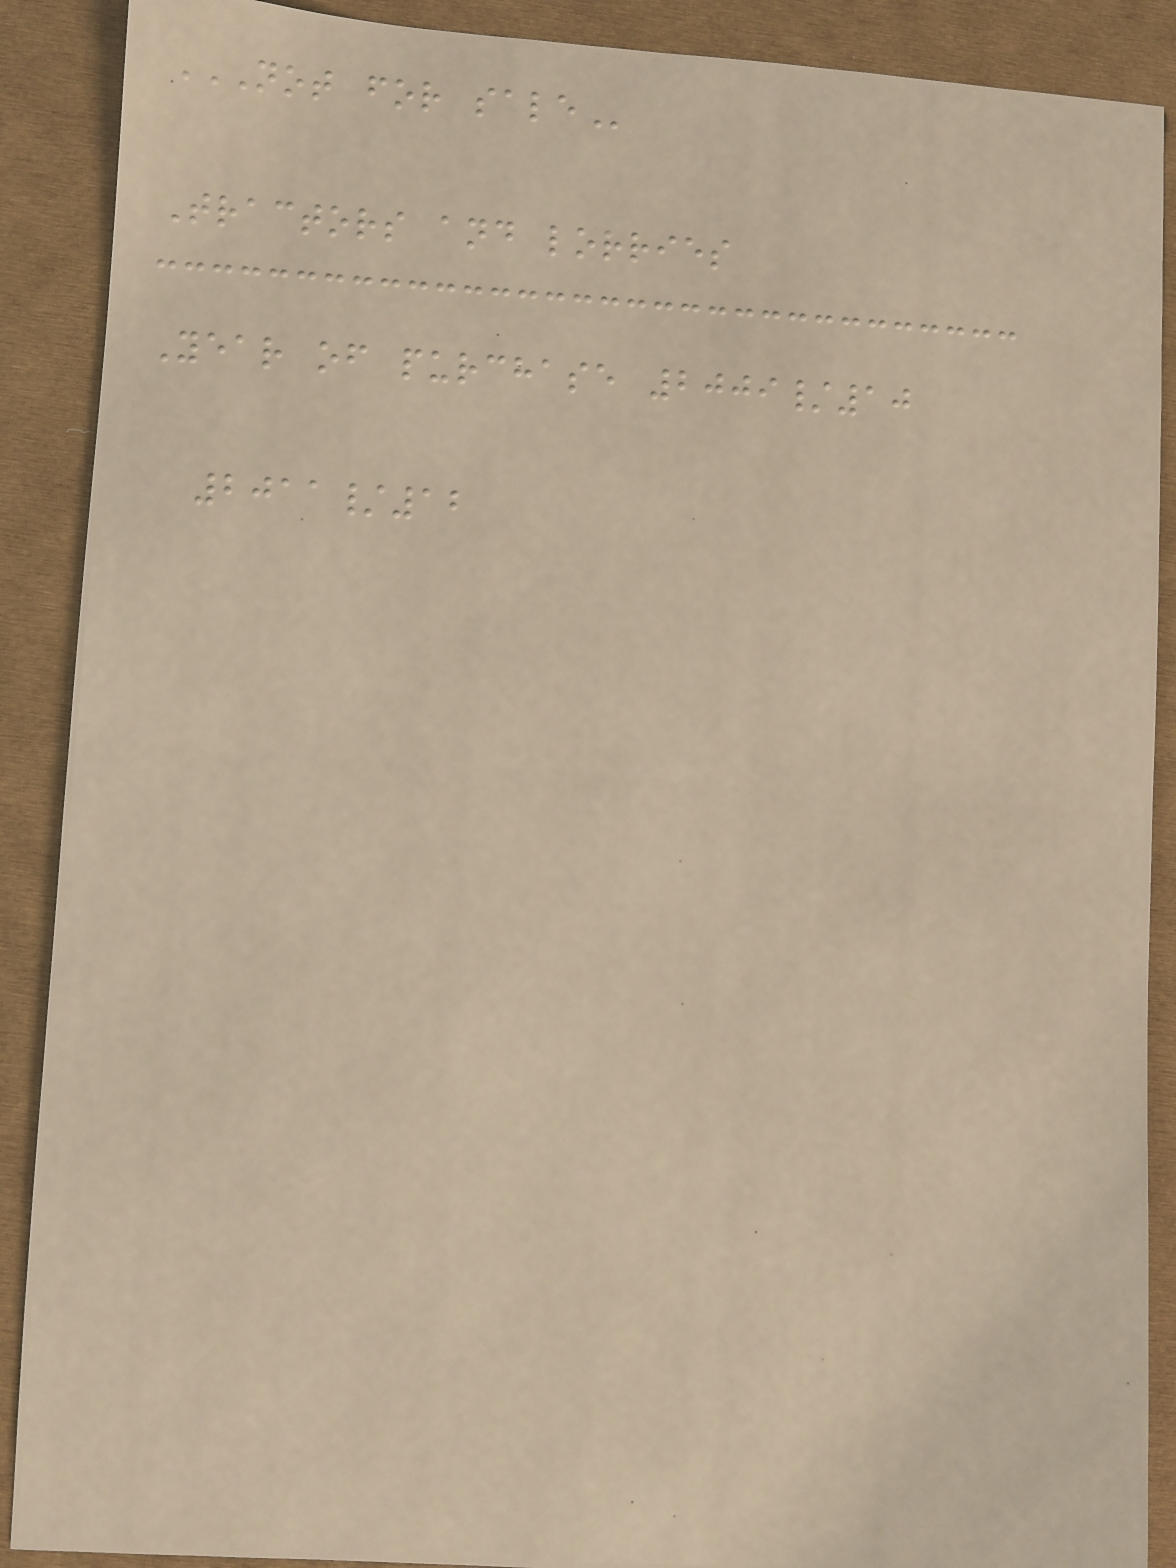NOT FOR SALE
Tractors and lorries
Year of purchase 2009/10
2011/12
